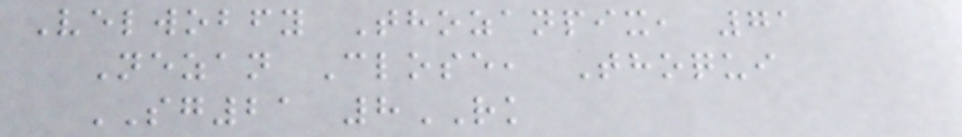Velwobfy Thozanpix, 71
Nezan Close, Thoqui
SG21 8RK
